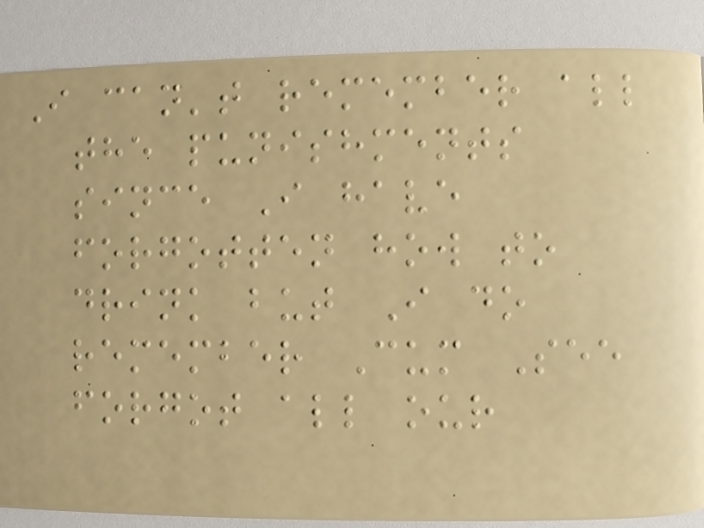I can't remember all
the punishments
since I have
forgotten how to
drink but I do
remember Cum See
forgot all our
